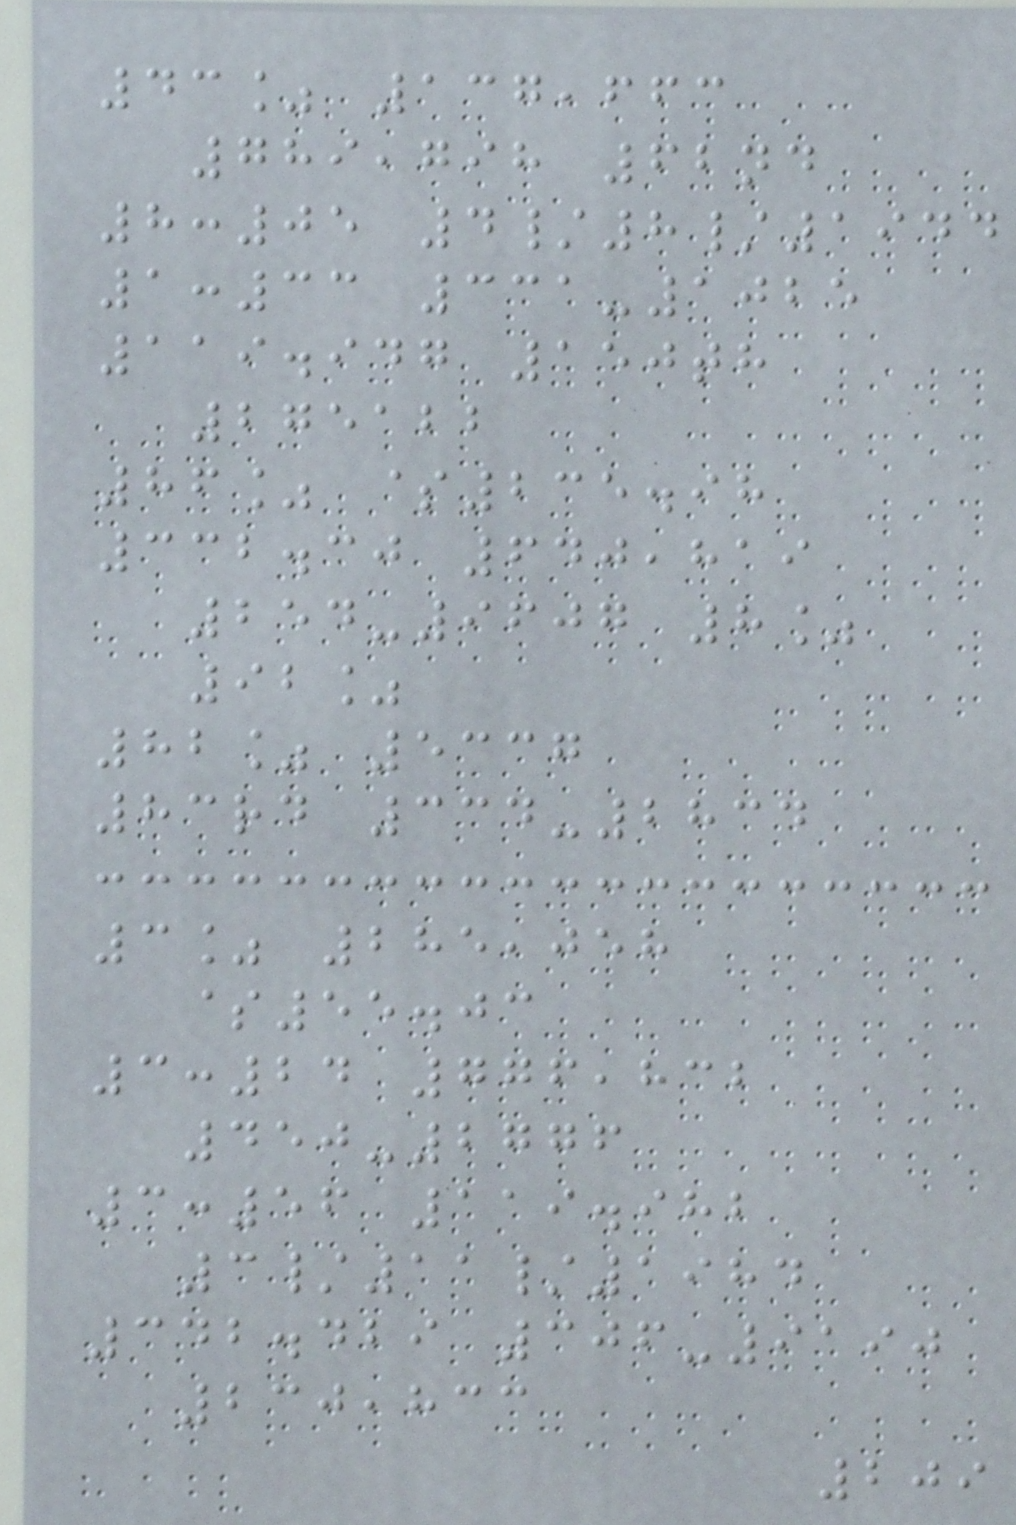43% 137,663
789,798 62nd
8:05 4/8/1944
1:33 331-1025
119.947 150th
275122
86% $235.98
332.30 640,819
254-9607 8%
92%
82% 5337
83rd 334-2834
3% 285,058
$55.03
3:24 776,832
450-2776
3:56 119.982
3/11/1984
342.429 306-9190
230,833
209
